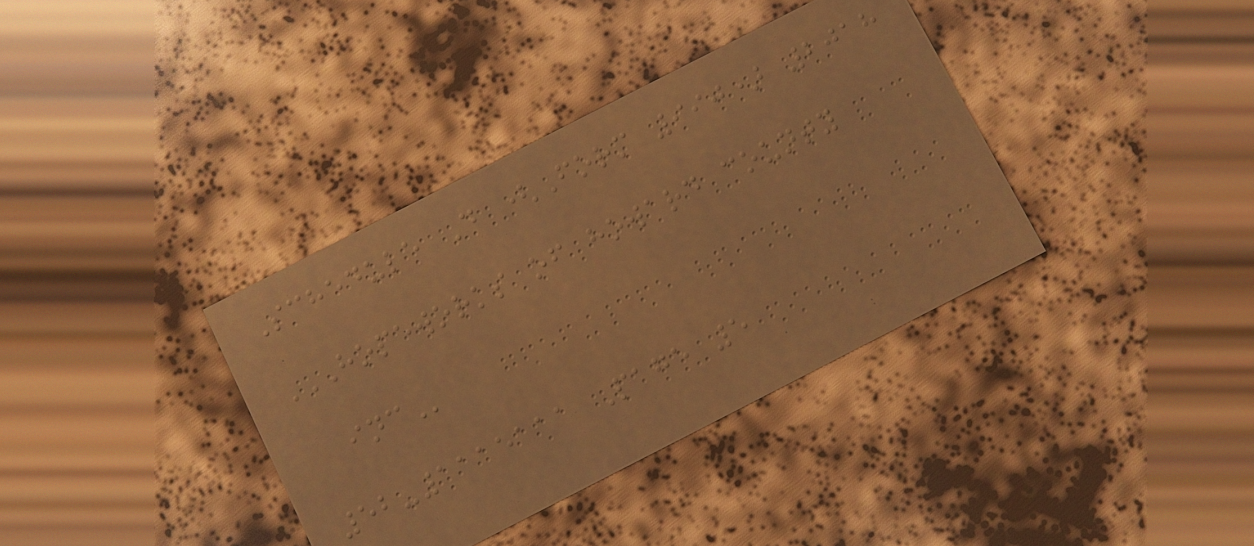Schedule D (Form 990) 2018
HOPEWORKS OF HOWARD COUNTY
INC
52-1115111 Page 5
